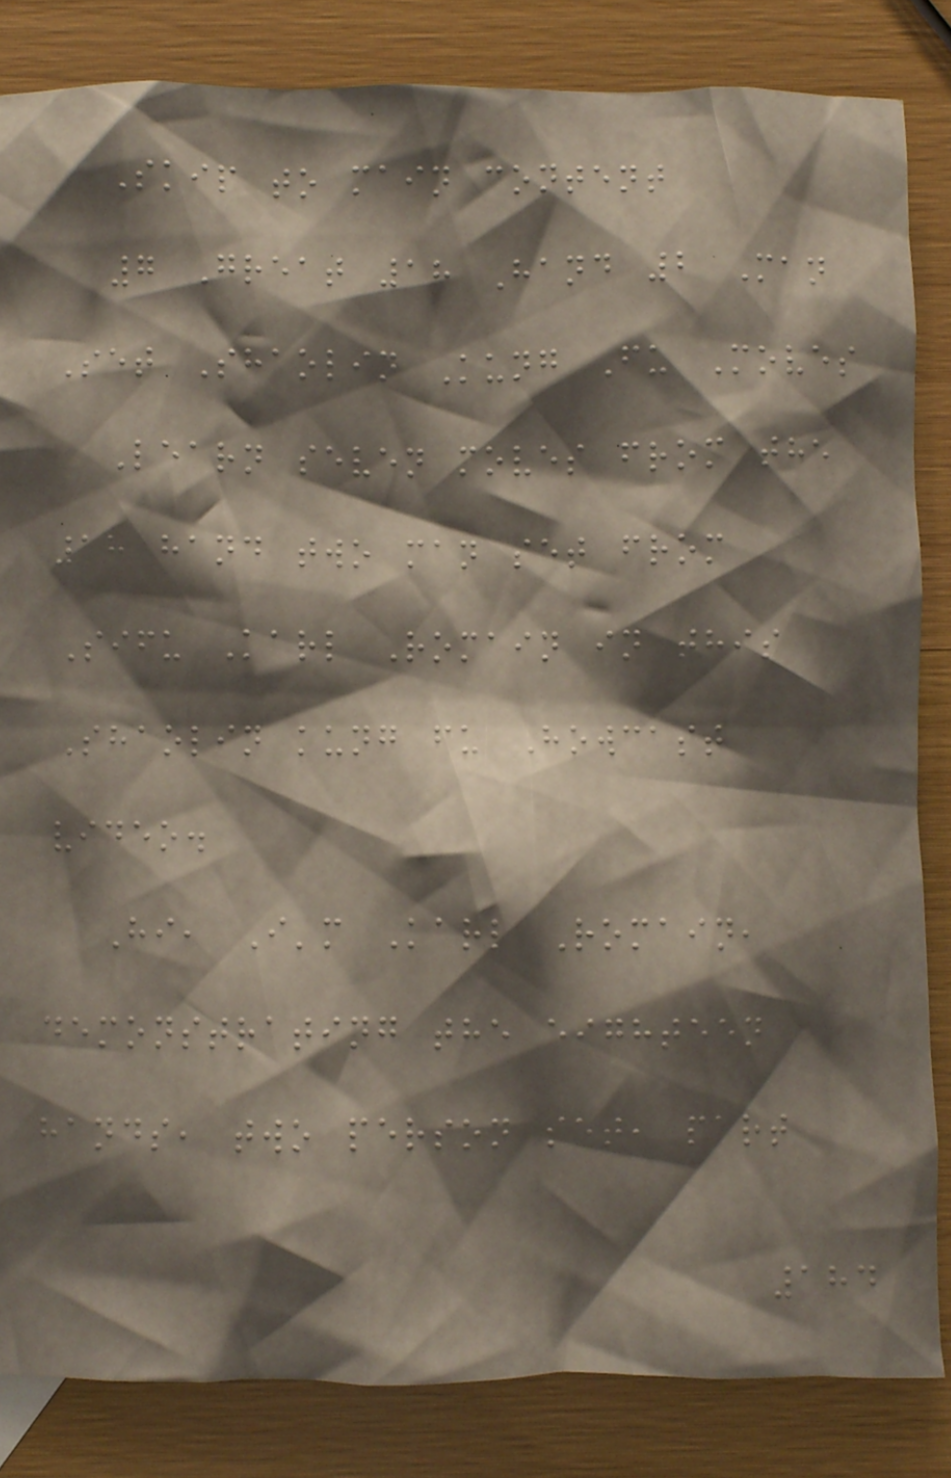Skip to main content
7 Great 18 Hand 2 Man
Set Shaolin Kung Fu Moves
Learn seven moves from the
18 hand two man set from
Sifu Karl Romain in this
Shaolin kung fu Howcast
video.
Hi, I'm Karl Romain,
demonstrating the eighteen
hands, two person set, part
184
